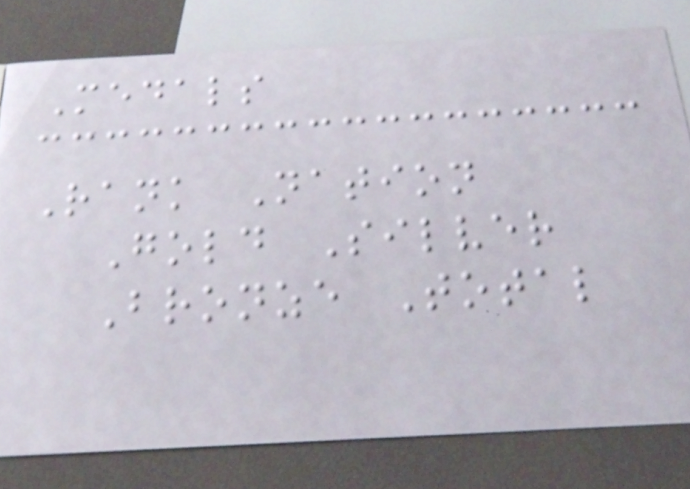Medals
Rank Nation
Gold Silver
Bronze Total
